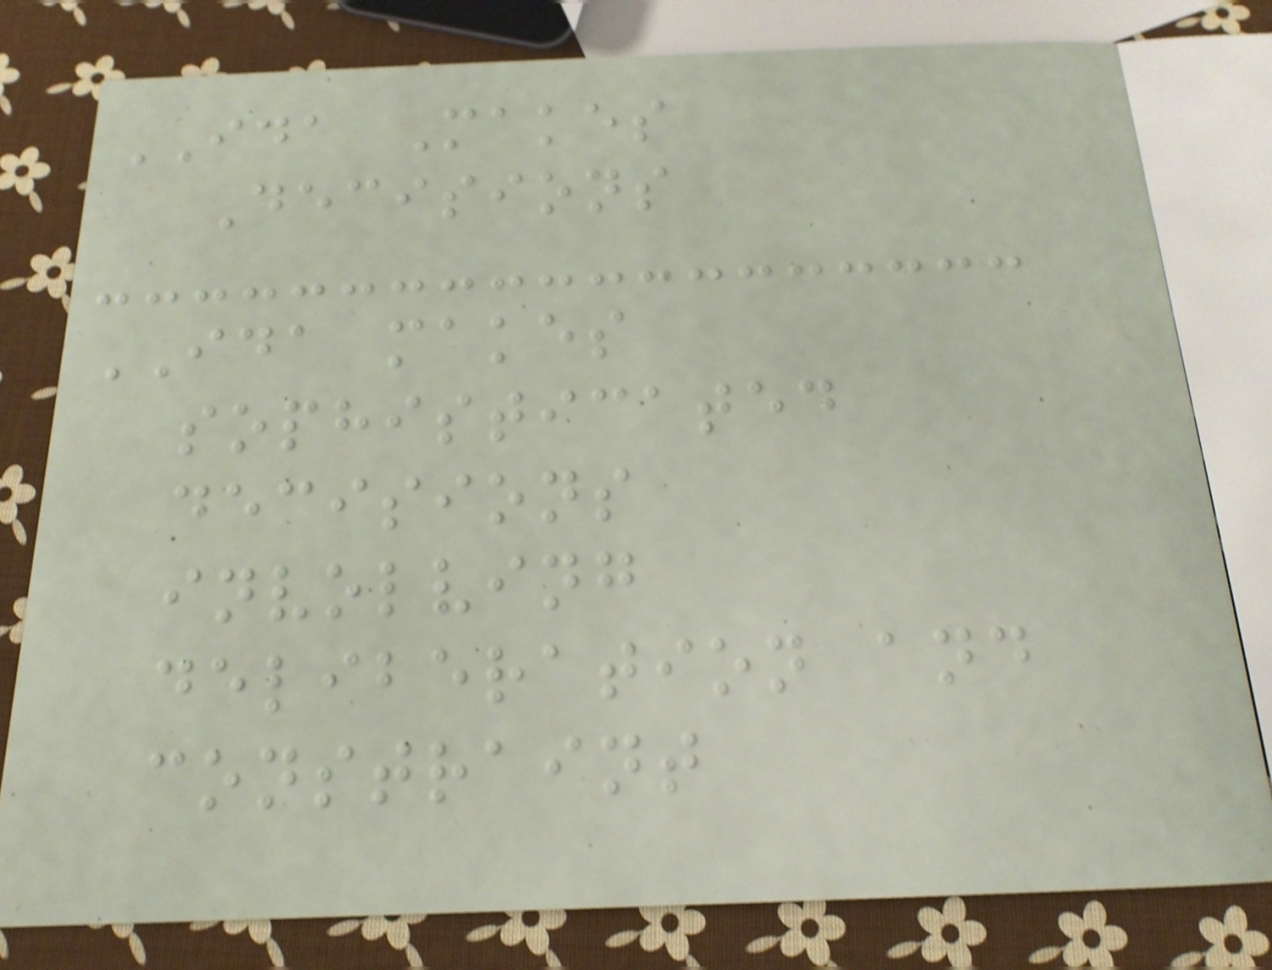IDA Makes
Decisions
IDA makes
sophisticated
decisions
involving
deliberation and
constraint
